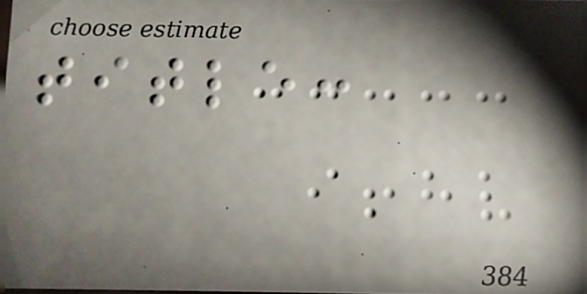title:
